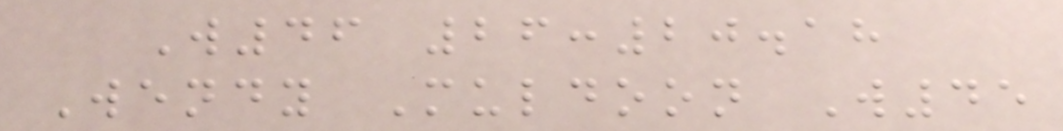W46 26:20.18
Wendy Muldoon W45
